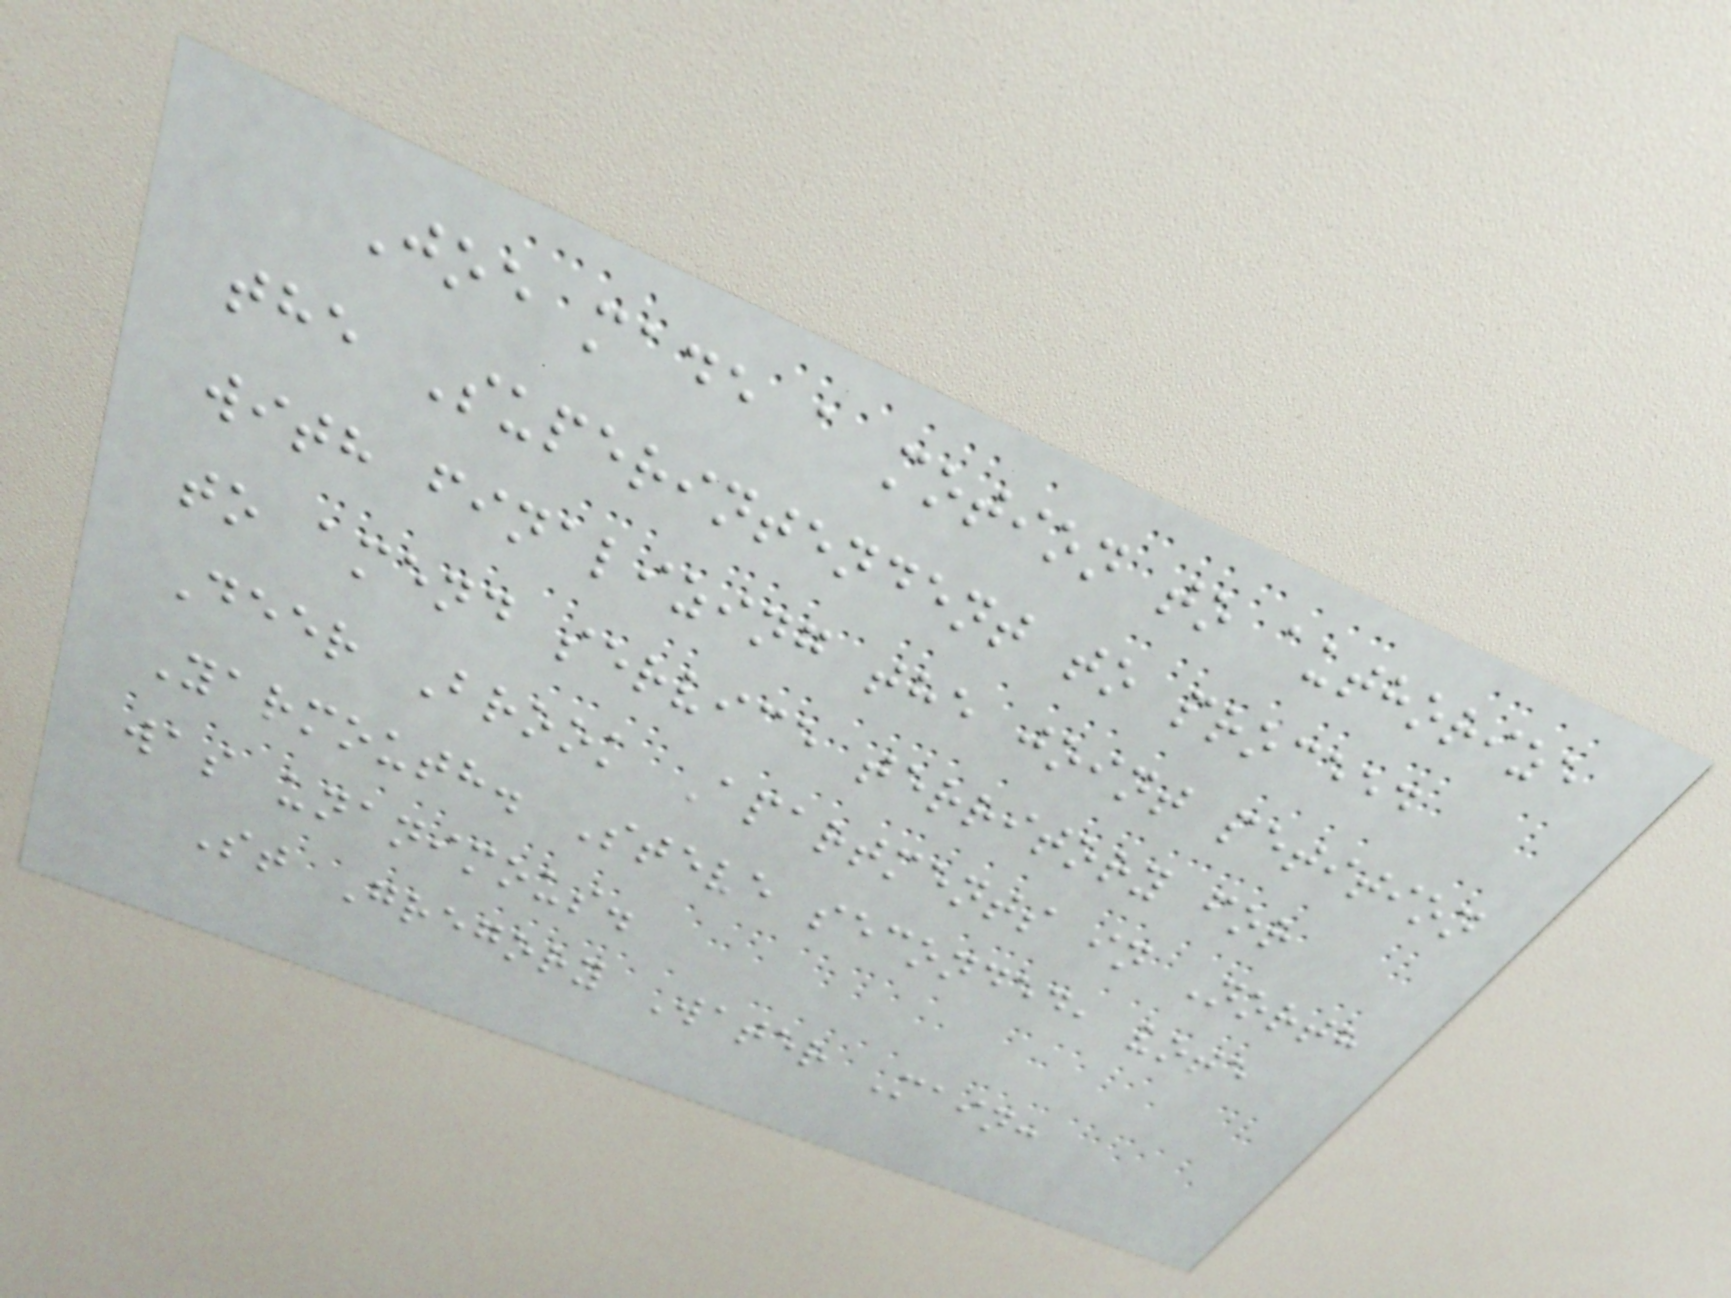Joe made a motion to authorize
the Superintendent to proceed
with finalizing the joint petition
to amend service territory for
Deer Brook Apartments in North
Yarmouth. Steve seconded, vote
was unanimous.
St Gregory Water Main:
